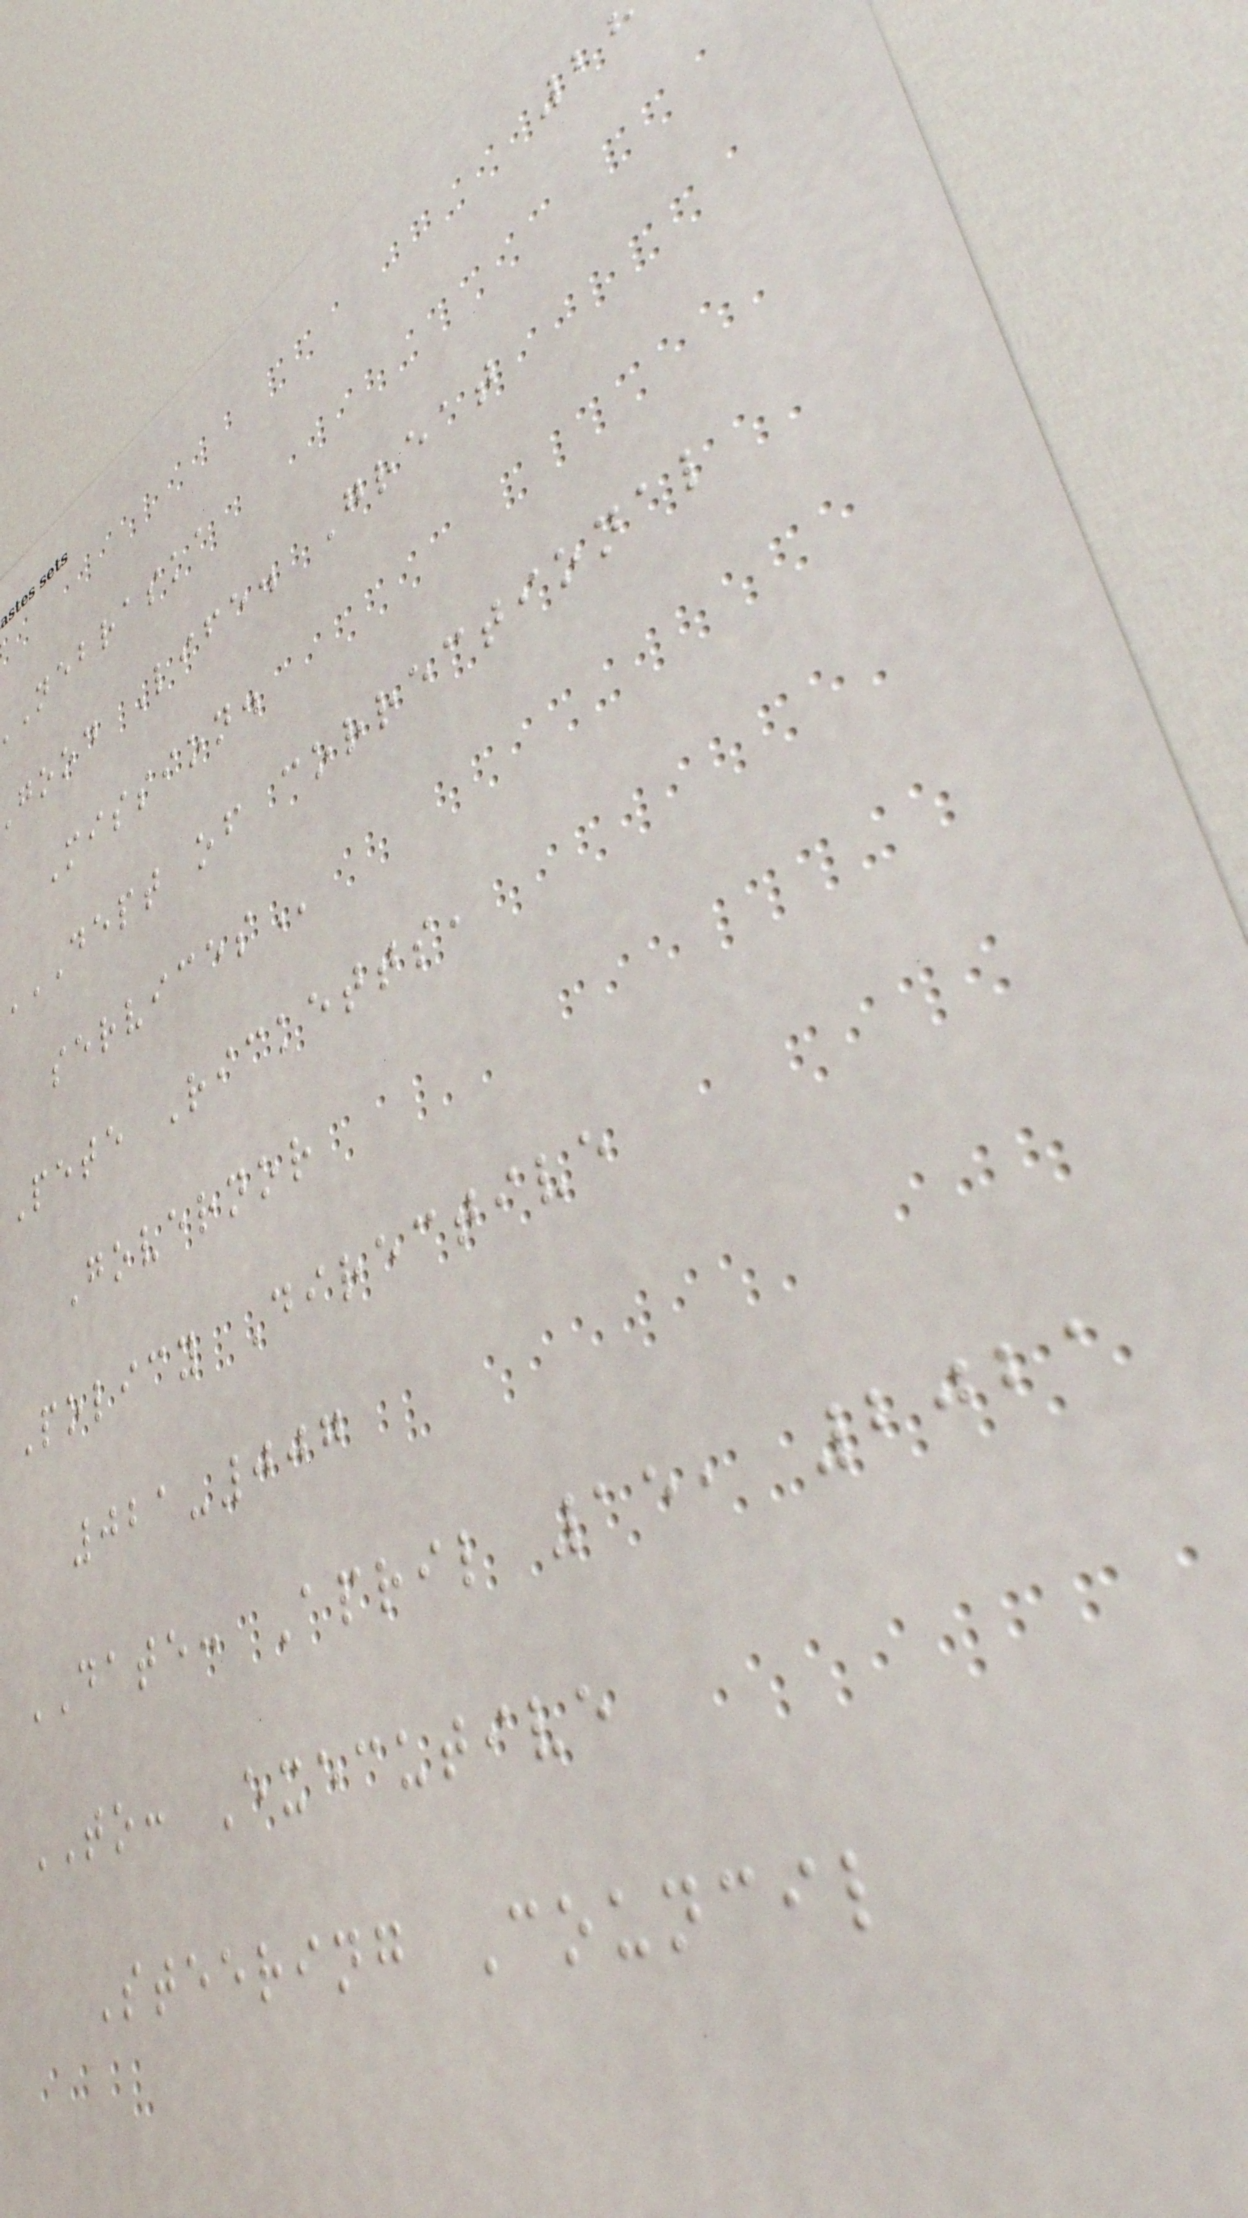nebraska
good Life. Great
Mission.
DEPT OF CORRECTIONAL
Pete Ricketts,
Governor
Policy Directive
021-007
DATE: April 15, 2021
TO: Executive
Steering Council
